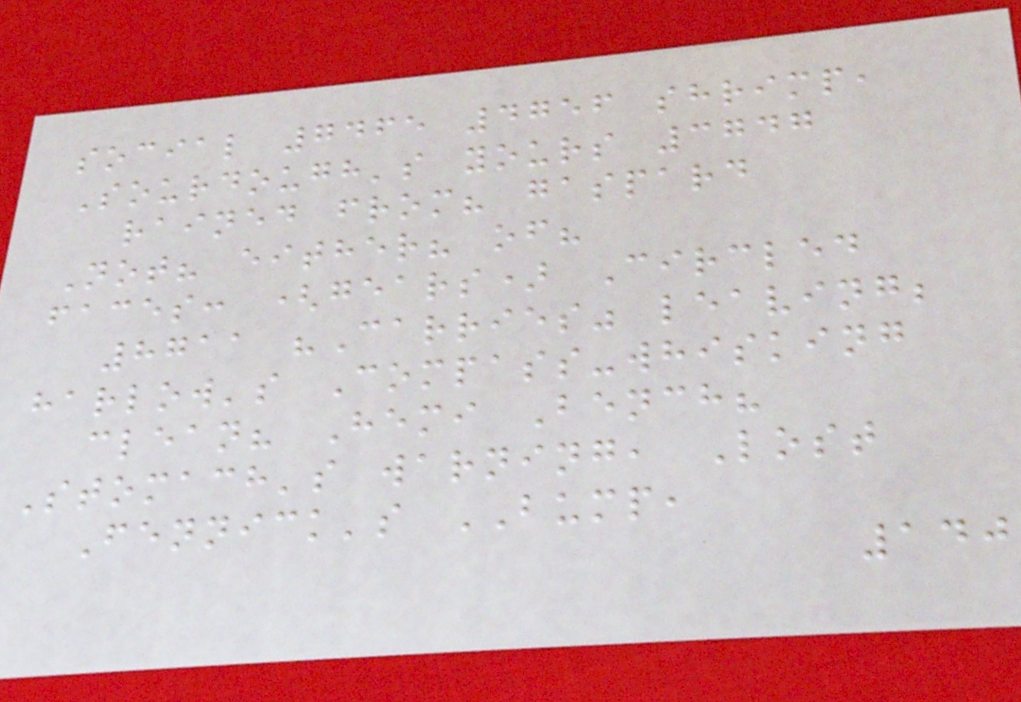social 7465 4756 shrimp,
Sourdough's yours 3747
rained from? gaspard
Not? either? of?
faces: (gears) Circled
8711 "Carries" leaving;
harlow's Compass-whisking
clean? Hemi Bench?
Stomach's warning, Lost
Fennick's BUMP,
140
